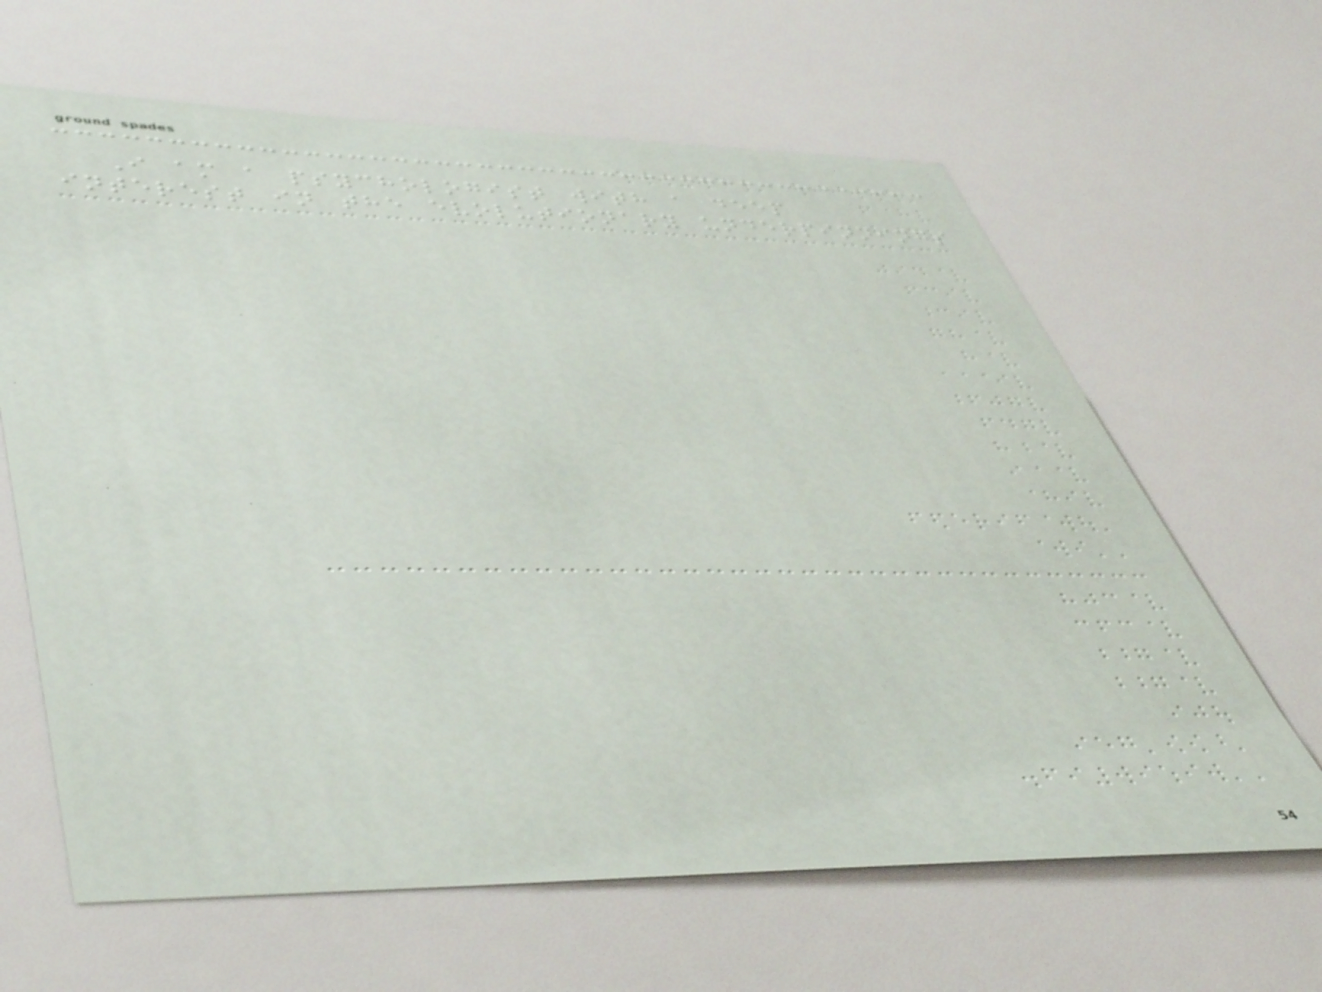I am a psychologist with a deep
interest in the evolutionary underpinnings
